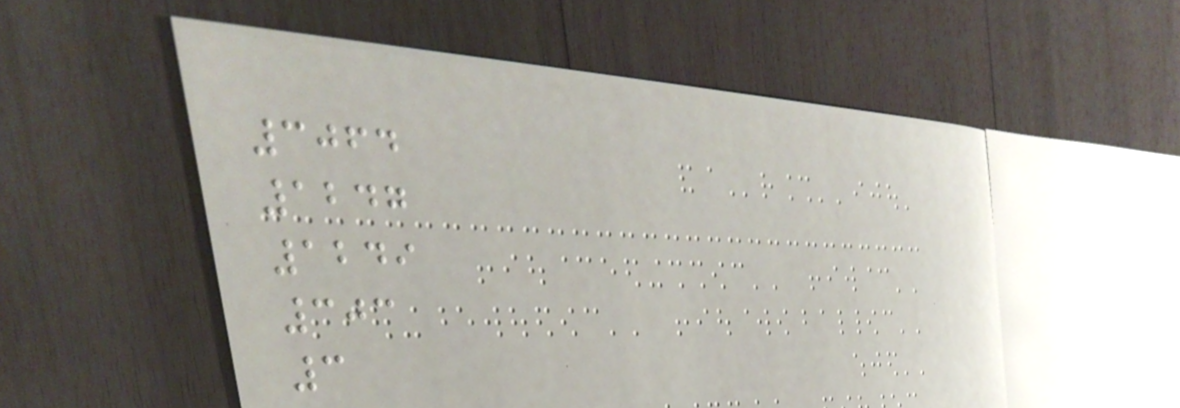3064
1247
1249
303
3
